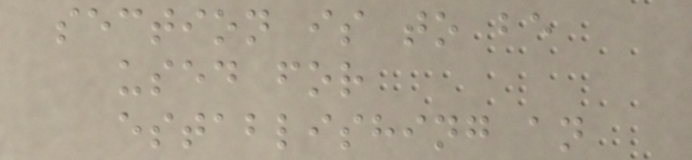section is to be
used for
establishing an
